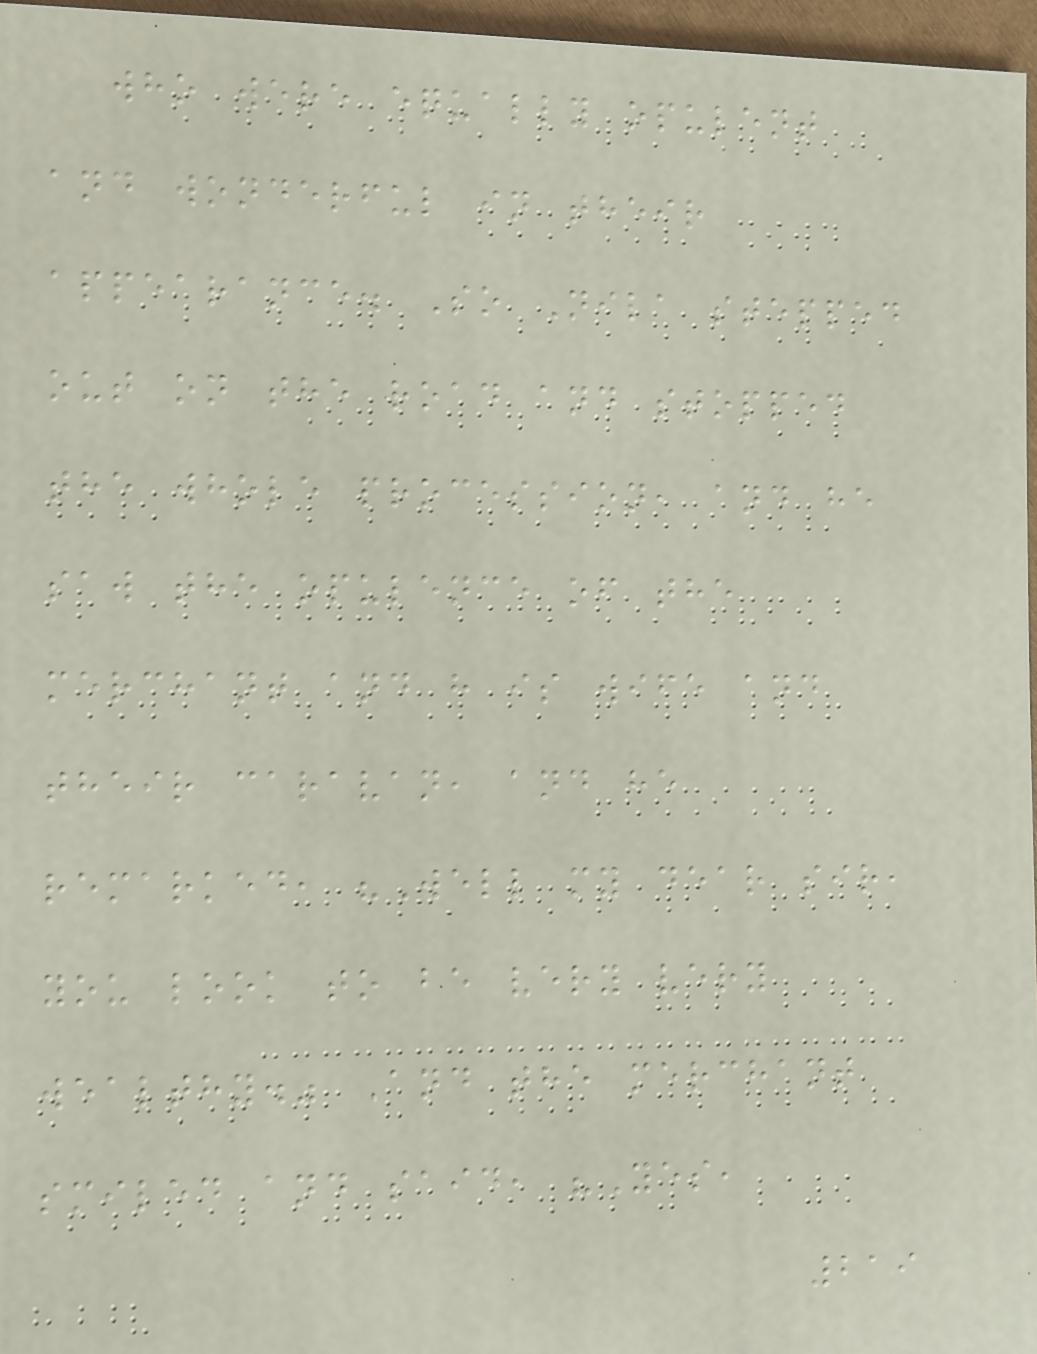who were equally opulent
and wonderful in their
appearance. So Nila stepped
out on the road and stopped
the whole procession, and he
saw the opulence of the
merchant and h is wife and
their caravan, and he
remarked, "Well my dear sir,
you look to be very very
wealthy." And the merchant
smiled and said, "Yes,
219
